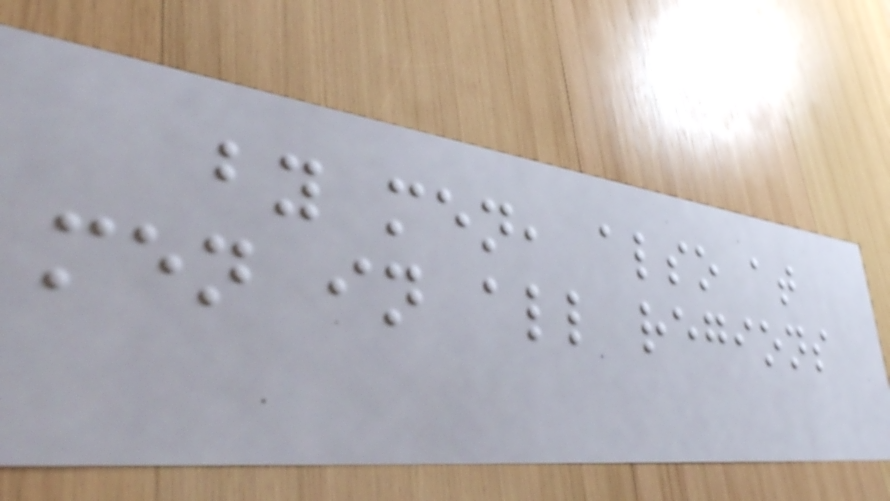by men, also at
men in all regions
